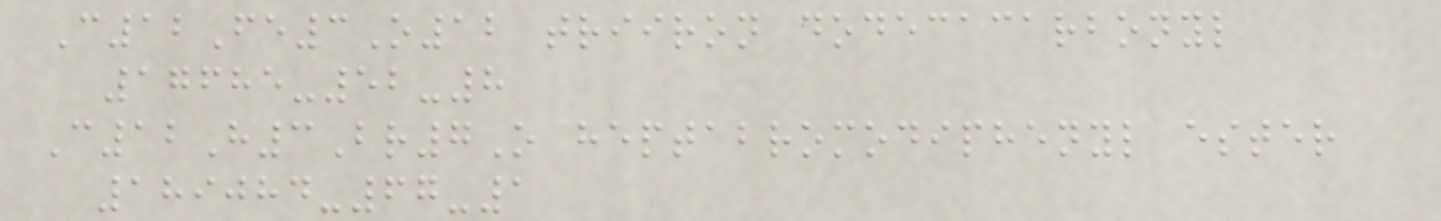C12Fe3O12 triiron dodecacarbonyl
17685-52-8
C12H3Br7O heptabromodiphenyl ester
189084-67-1
